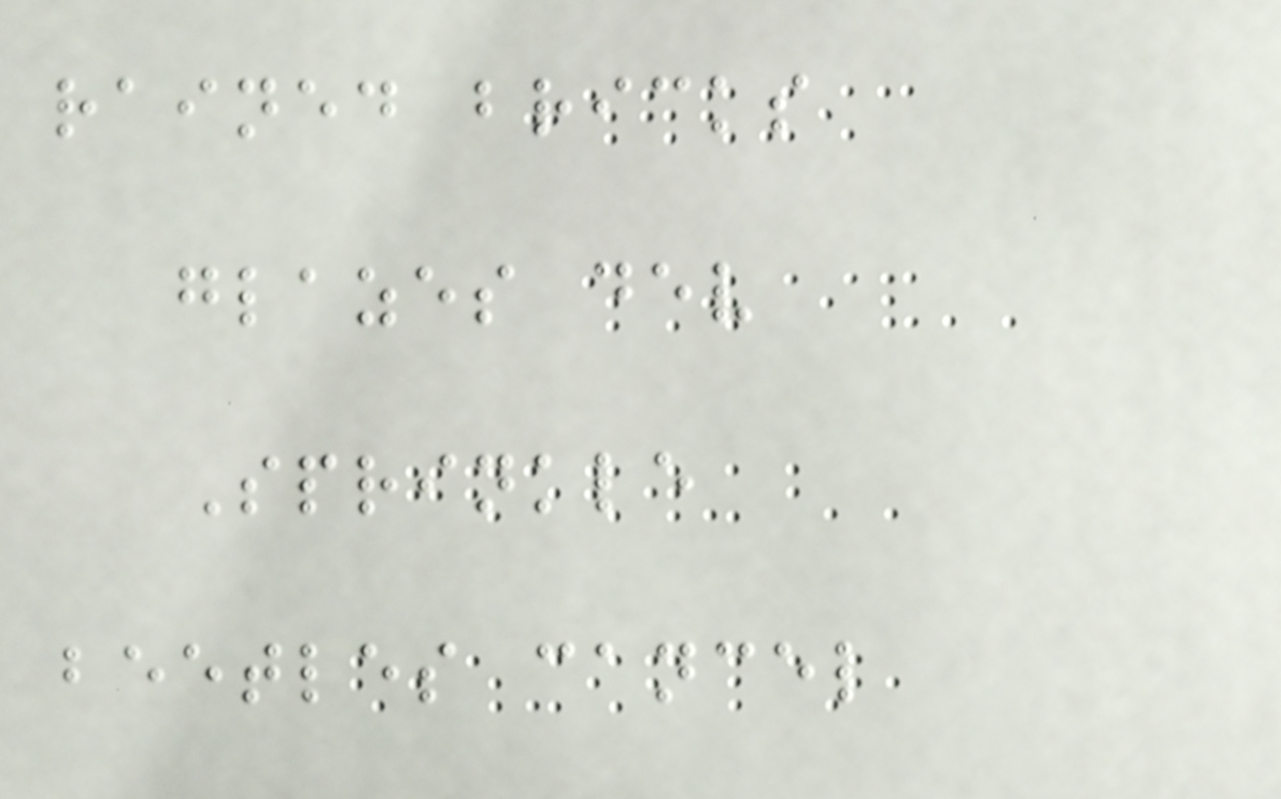rained bricks
glazes dev
Sprinkle
beetles cancel
